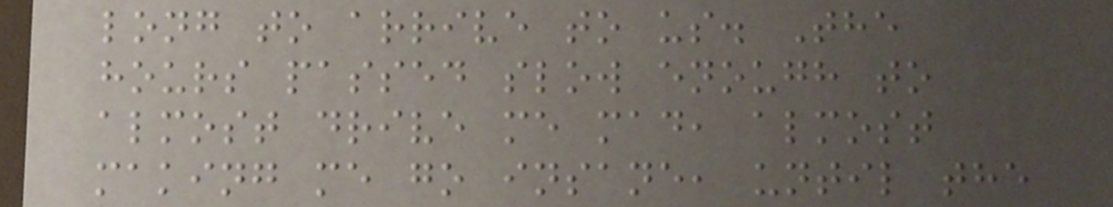long to arrive to us. The
hours passed slow enough to
almost drive me mad, almost
making me go insane, until the
